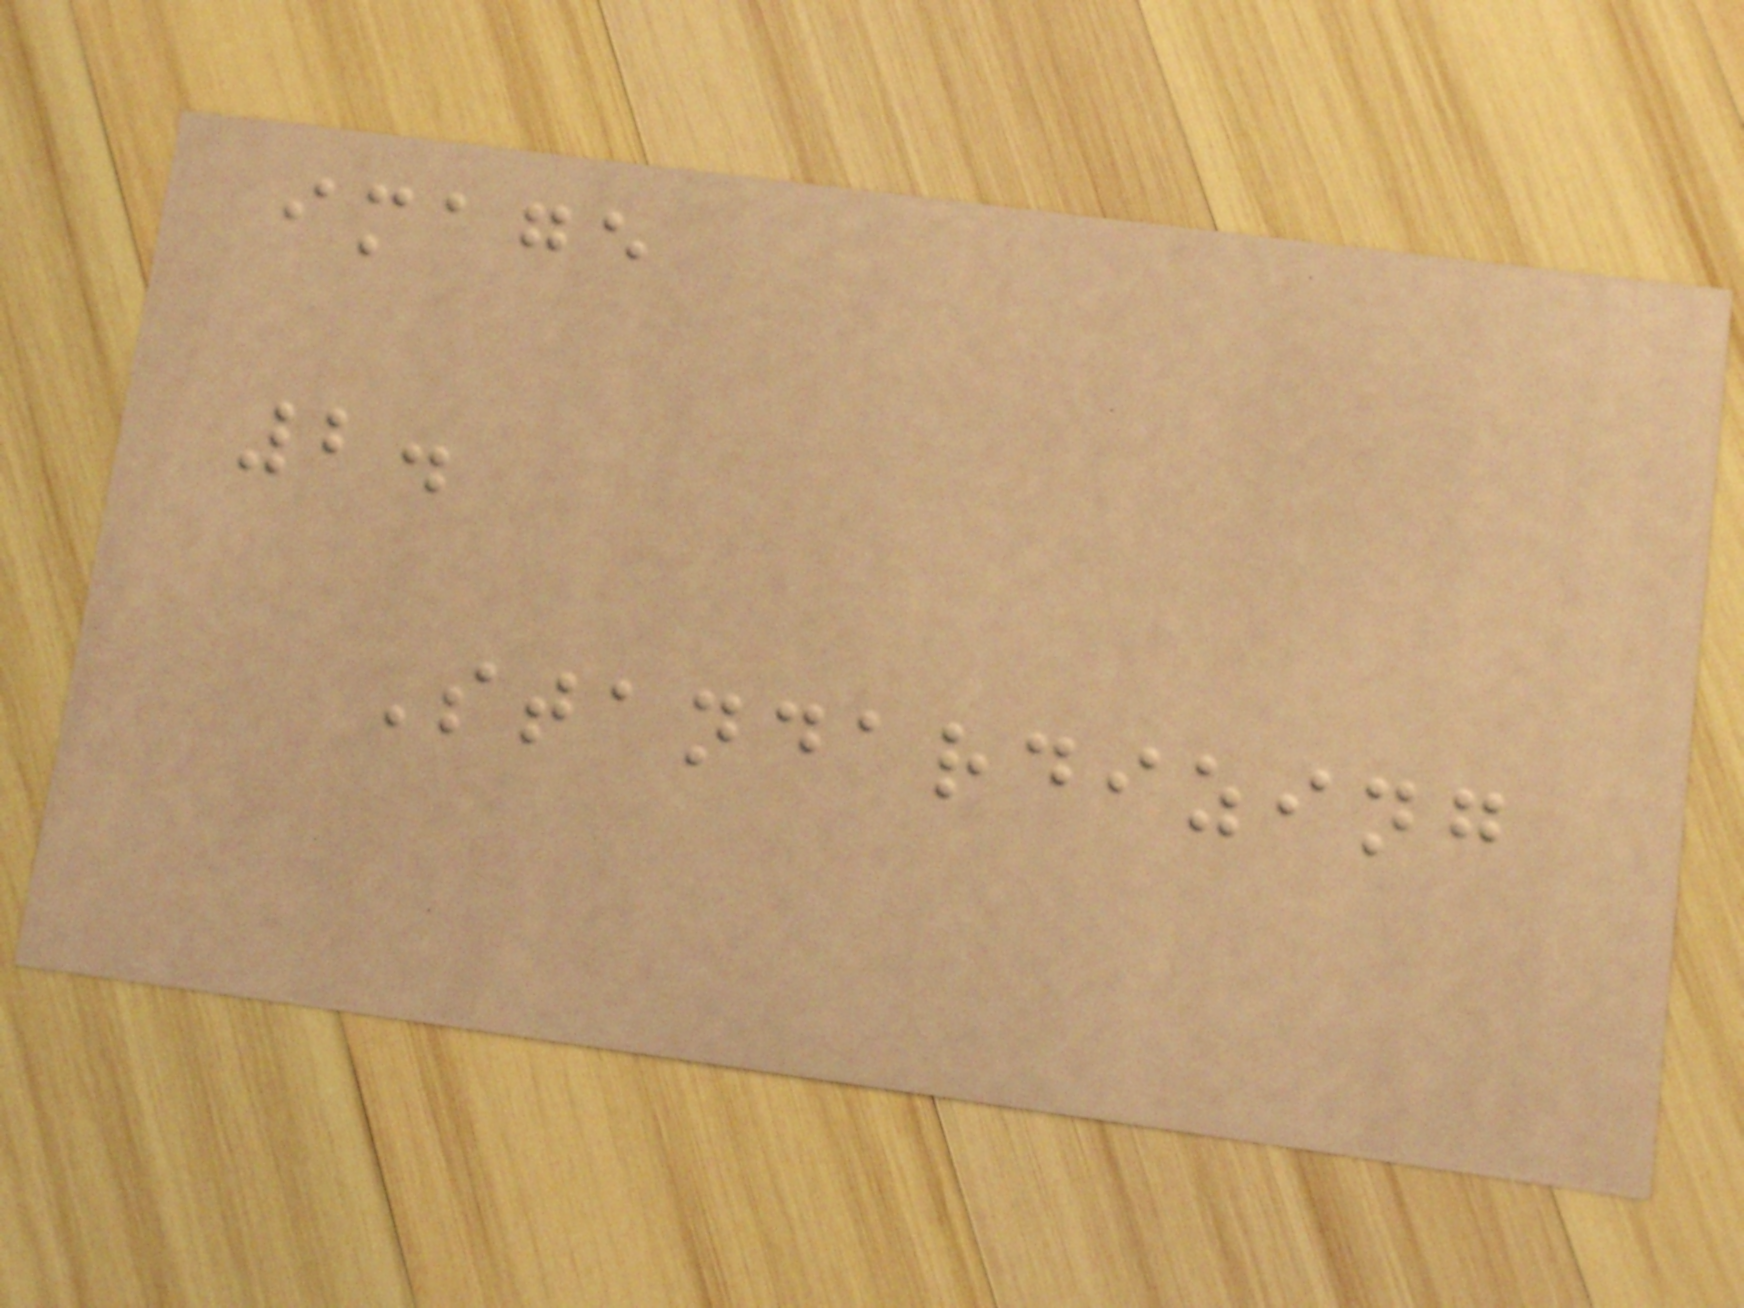image
2.
Standardizing
